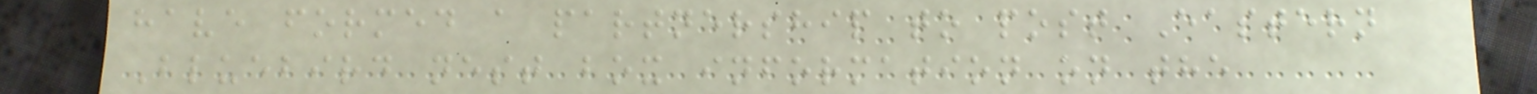have formed a partnership to post Eastern
Bluebird nest box information on the
